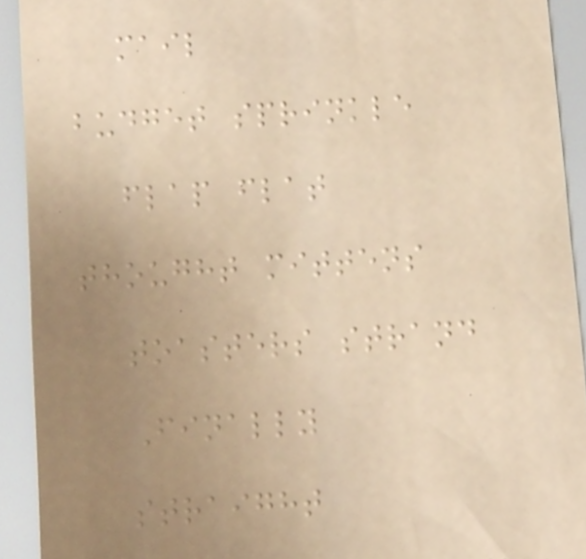mail
budget sprinkle
flap flat
thought mittens
toasters strand
Finally
straight
